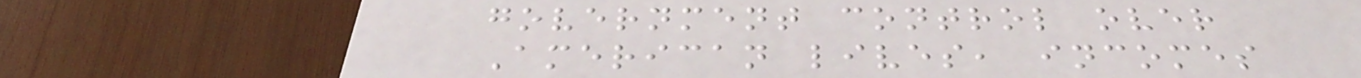government control over
American lives, incomes
